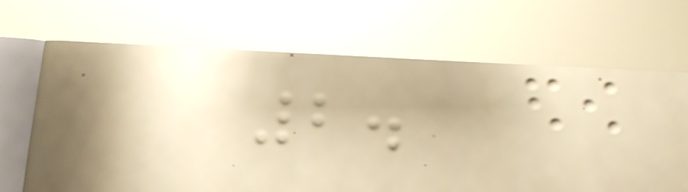2.
